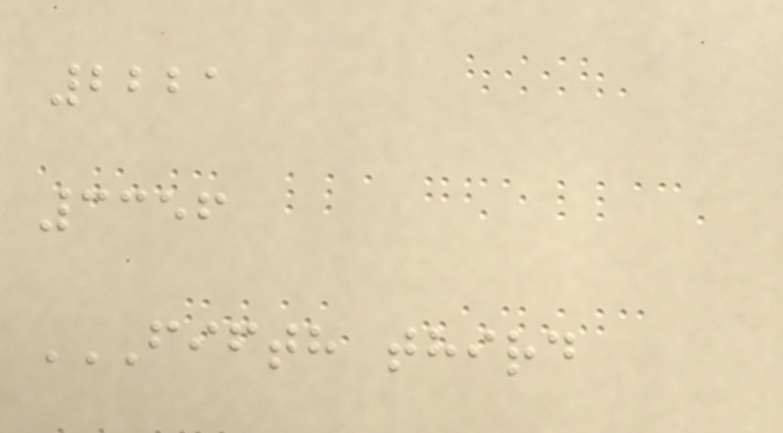2221
3356
FIFTH THIRD
